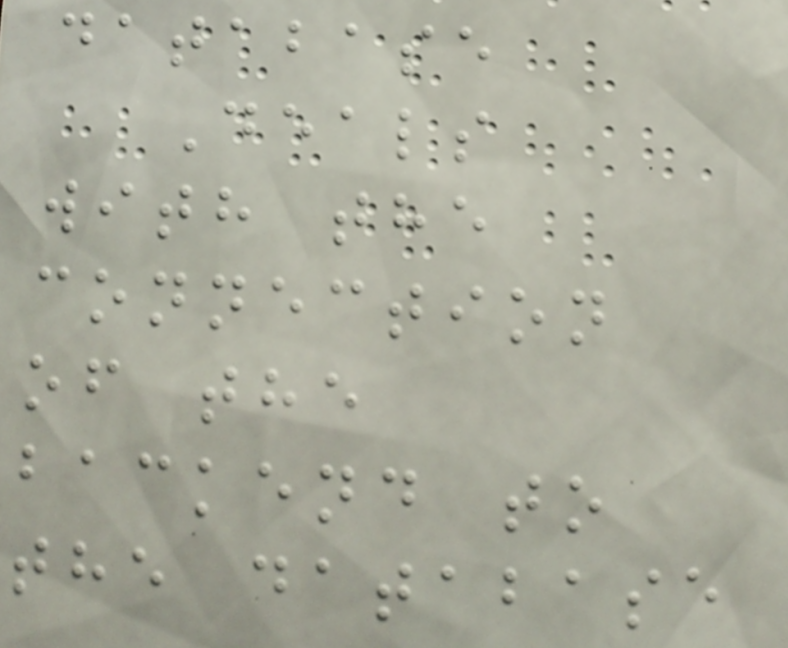database
Deals
with the
connection
of the
backend to
the database
